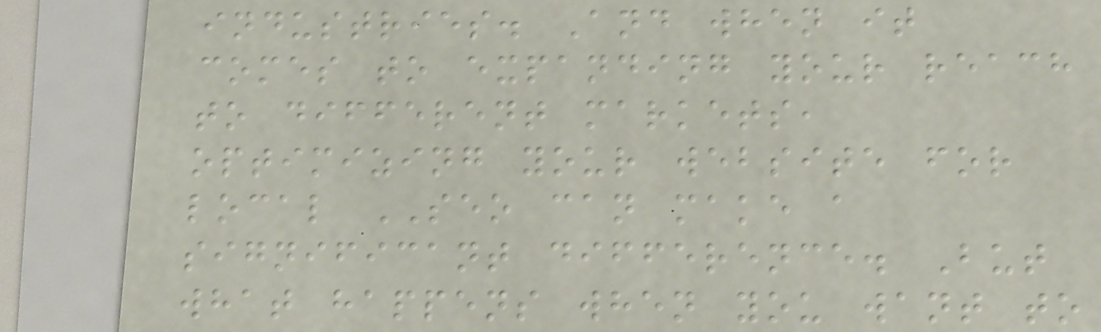industries. And when it
comes to expanding your reach
to different markets,
optimizing your website for
local SEO can make a
significant difference. But
what happens when you want to
